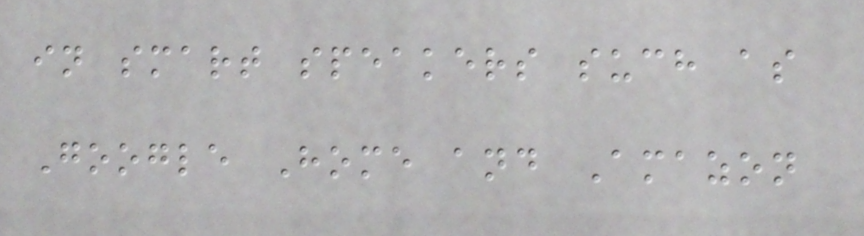in smart speakers such as
Google Home and Amazon
